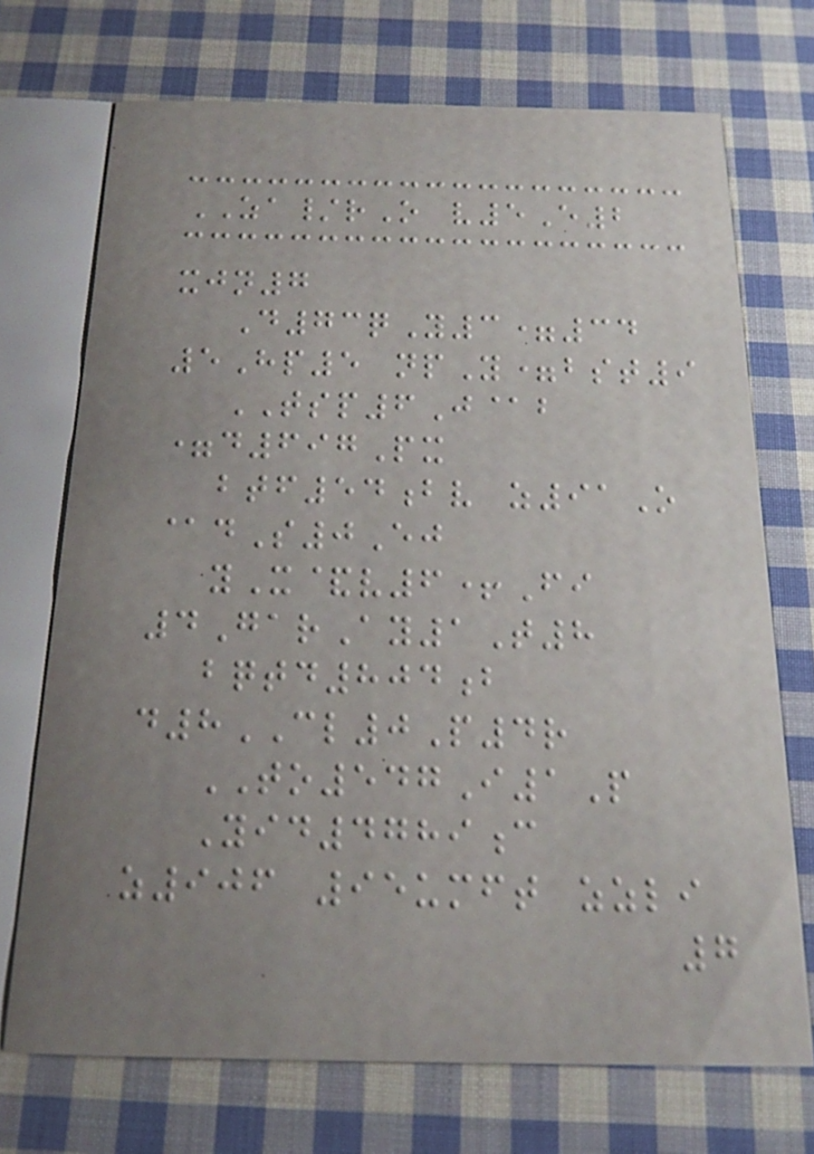ZA/rO v5E2
xjn7
D73qY3=34
5Hp5 npY=bst9
TSP6J@b
=d697Px
btf54bv z91O
@dS0Ej
yX&v6+Fi
4GarAy1T8
bqtd804b
d8CL0P4r
TO547I1P
Yid4789c
z906 95umft zzli
7
